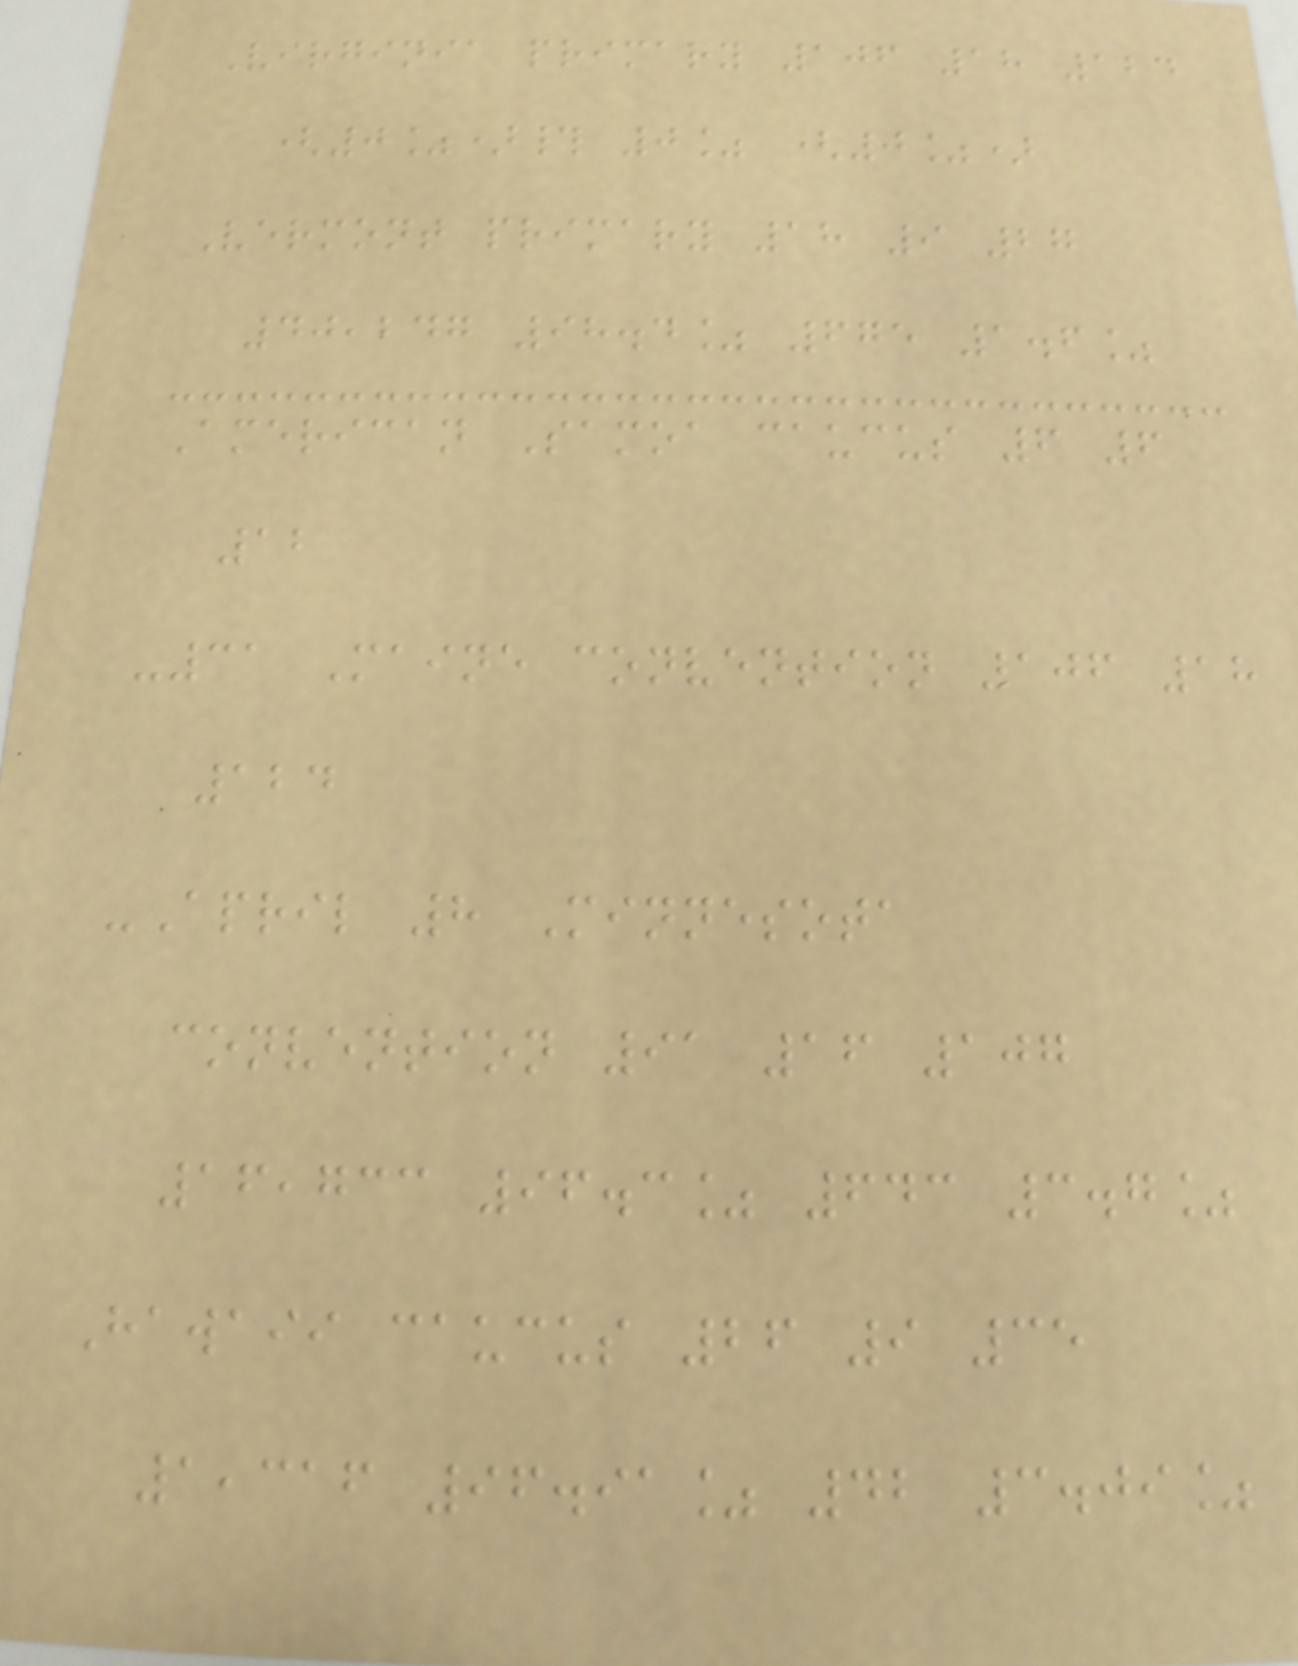Virginia primary 106 18 124
(0%)# 0% (0%)
Vermont primary 18 9 27
40,247 98.4% 675 1.6%
American Samoa caucus 6 6
12
-31 Maine convention 106 18
124
-April 8 Minnesota
convention 91 16 107
16,733 96.3% 643 3.7%
Hawaii caucus 26 9 35
1,316 96.91% 42 3.09%
